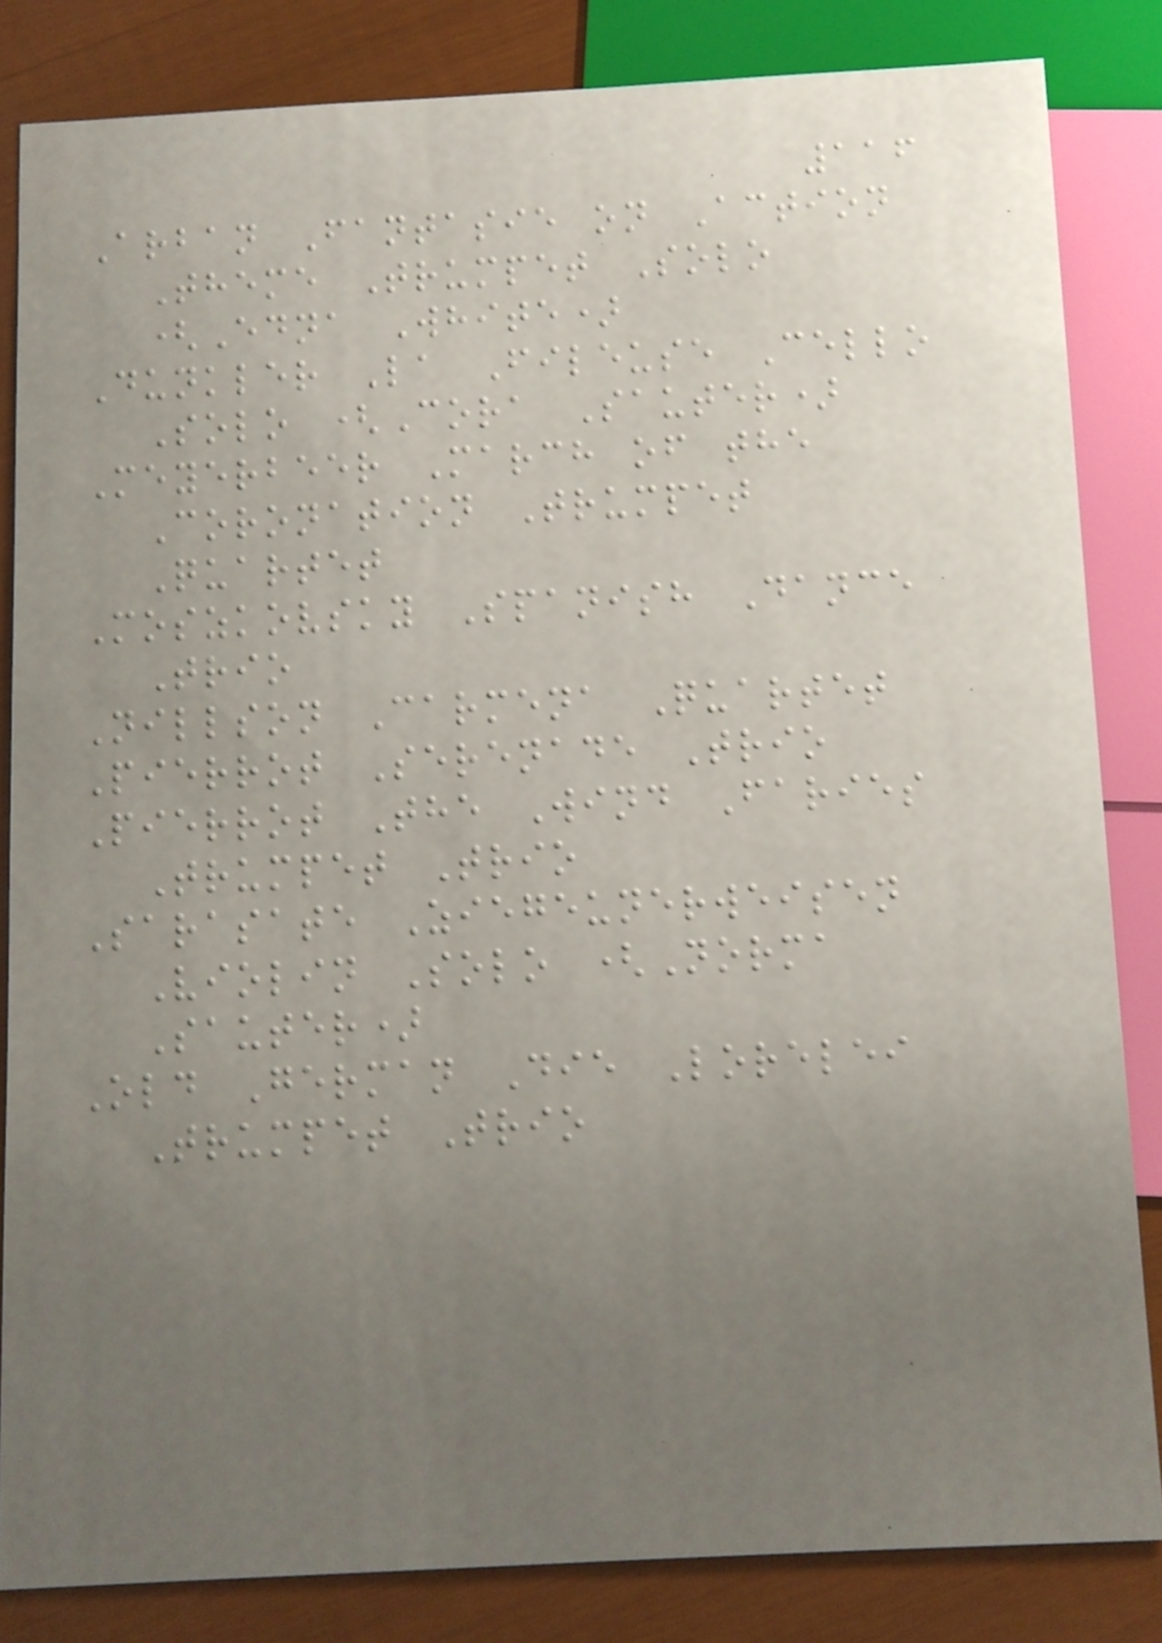116
Arban Fantasie on Action
Theme Trumpet Solo
(Edna White)
Dunkler La Fileuse Cello
Solo (Cora Sauter)
Meyerbeer March of the
Coronation Trumpet
Quartet
Moszkovsky Spanish Dance
Trio
Nillson Carmena Quartet
Pierrot Serenade Trio
Pierrot The Wind Faries
Trumpet Trio
Sarasate Ziegeunerweisen
Violin Solo (Norma
Sauter)
Old German Die Lorelei
Trumpet Trio
